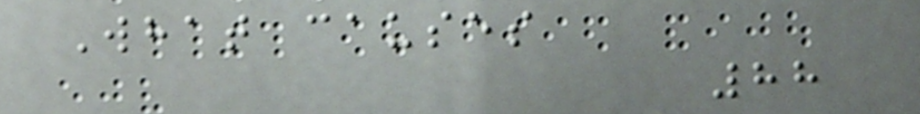What causes
88
